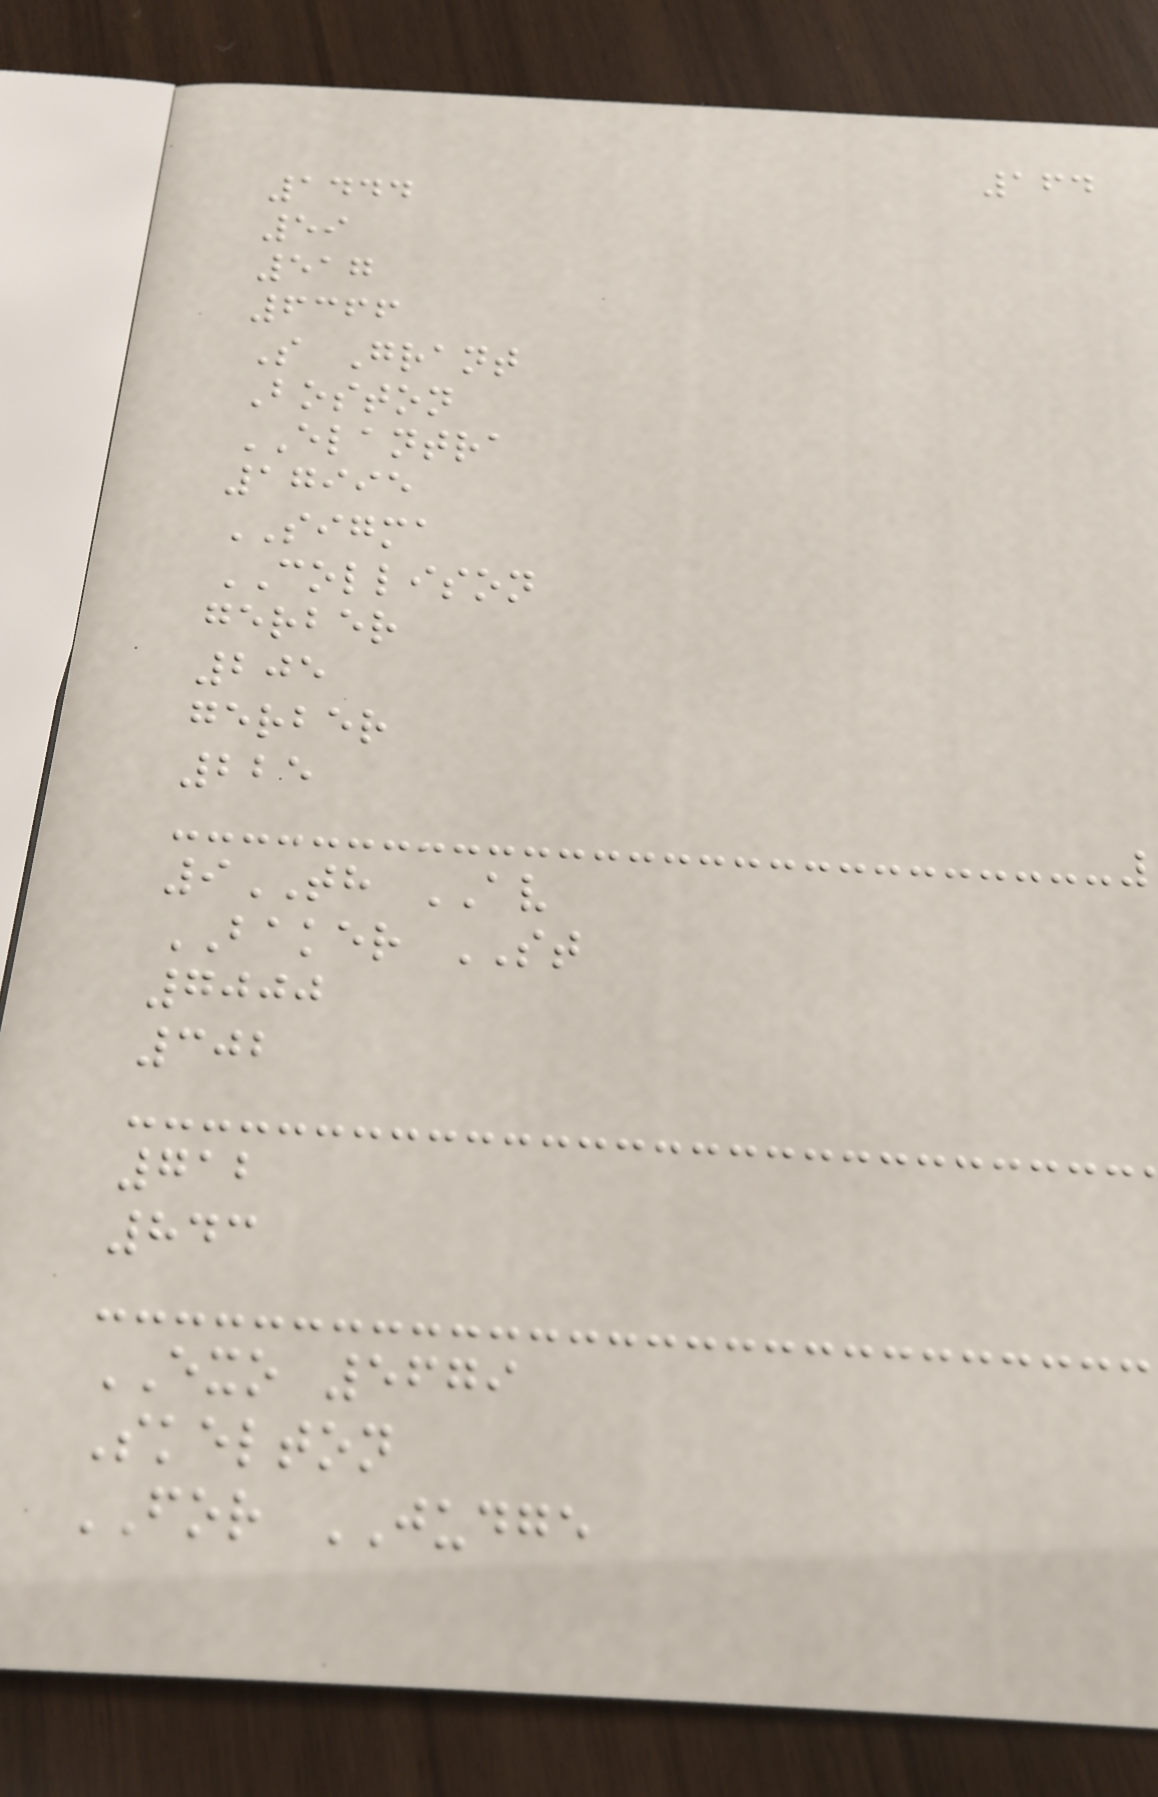164
1444
59
517
6366
S Grant
Boston
ELANTRA
17995
SIGMA
COLLISON
gerber
205
gerber
225
9TH AV
BAKER ST
7000
302
712
843
EXO 5679
Skelton
FOR JUDGE
